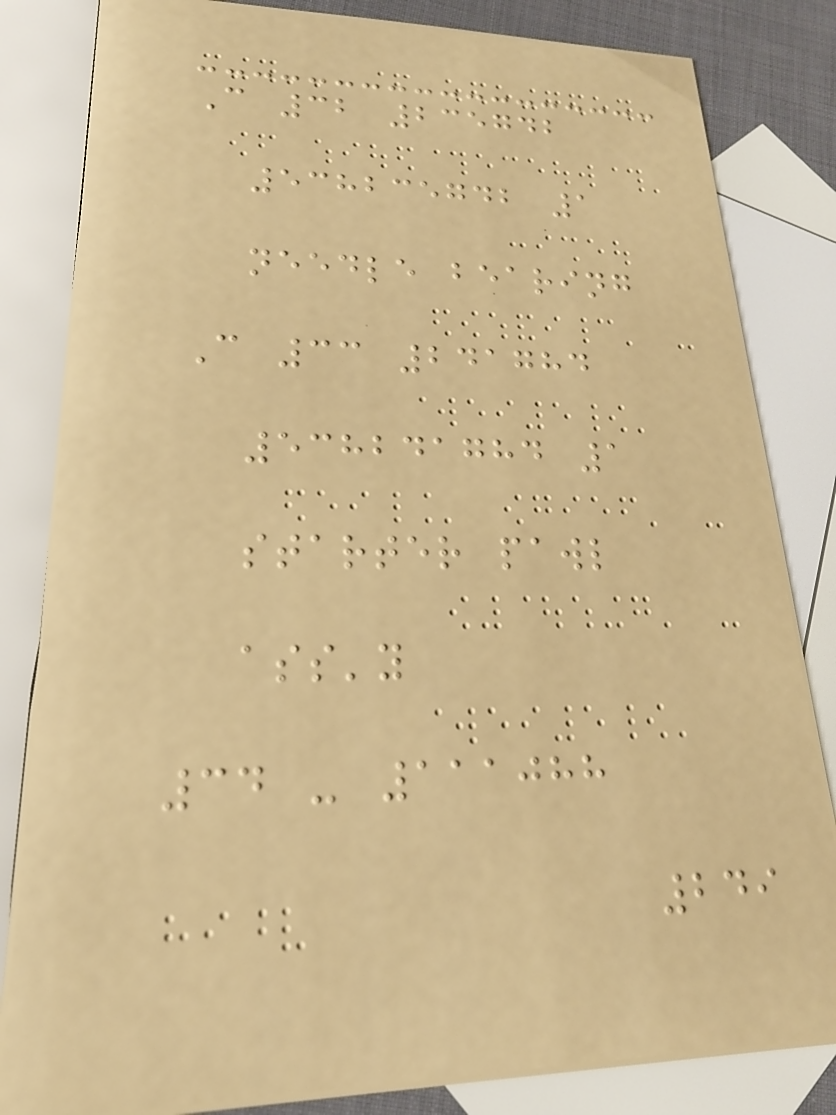C 32 235742
538235742 1
needle bearing
C 33 241784
538241784 1
starter pawl
ass'y
34 - 111088
249
